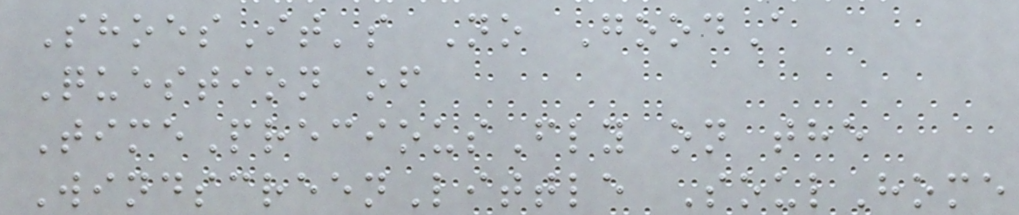ShoesIt's No GoodA
Question of
TimePreciousFly on the
WindscreenLittle SoulHome
